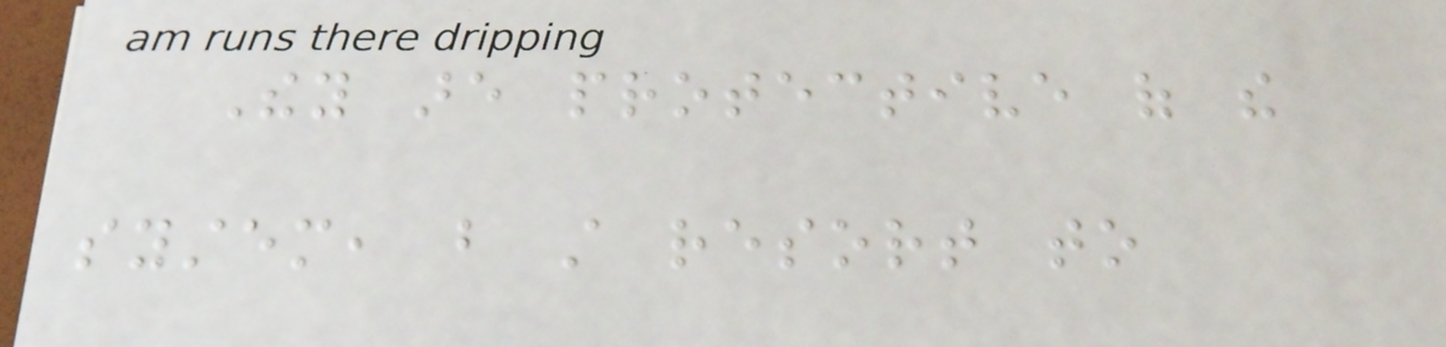They are protective of the
system, but still resort to
